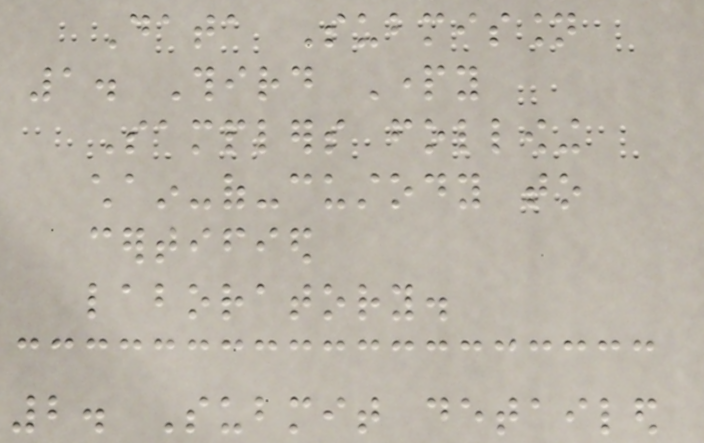Data Submission
1. Third Party
Samplers following
chain-of-custody to
certified
laboratory.
2. Submit detailed
